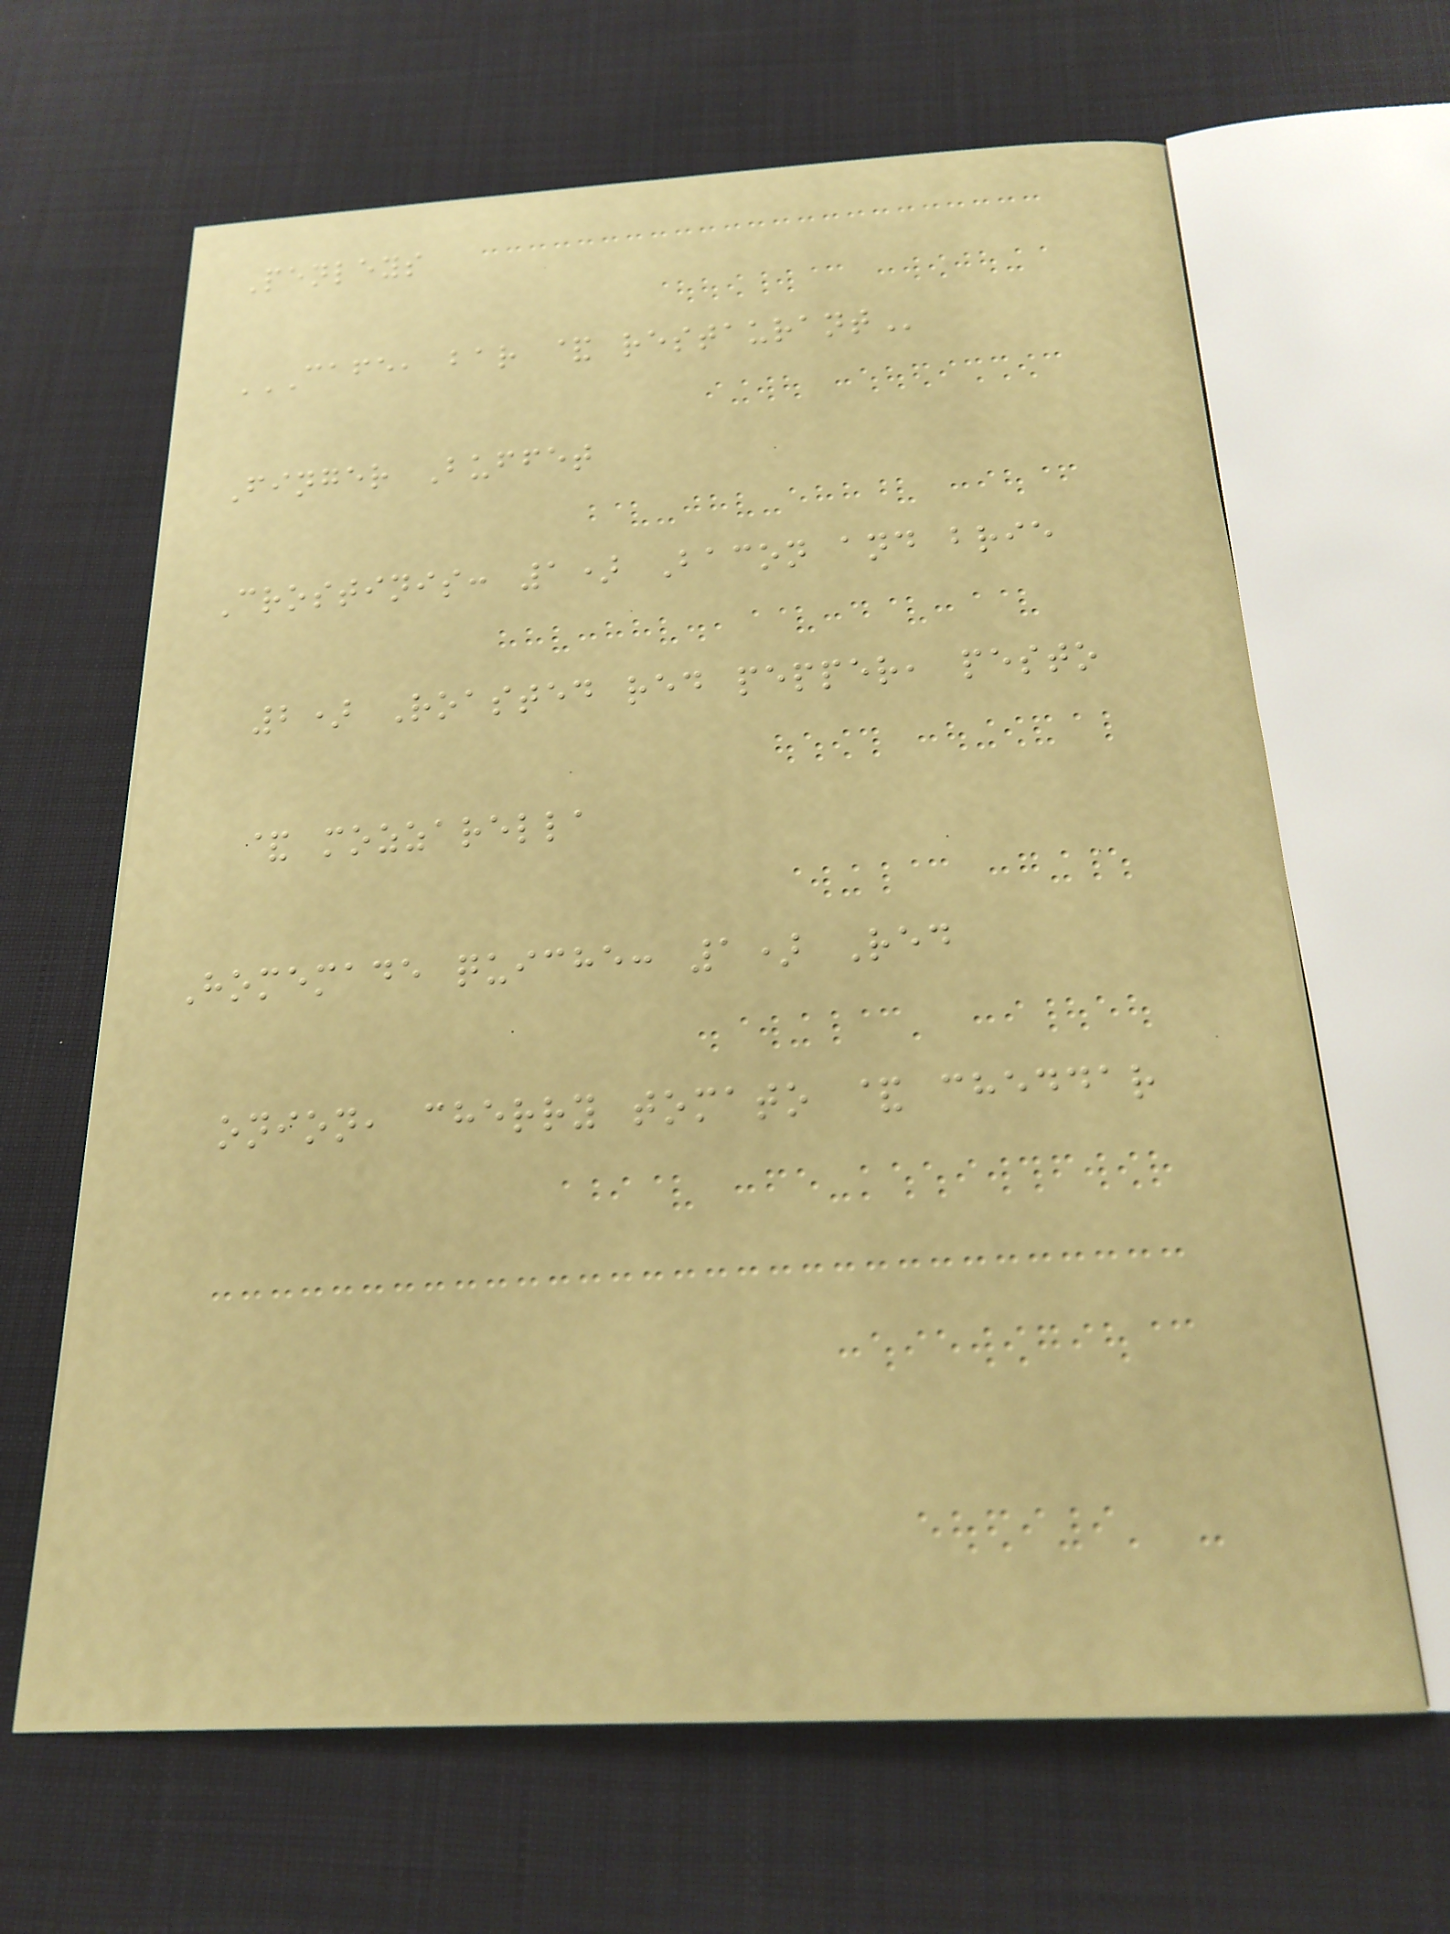Penleys
CAFE, BAR & RESTAURANT
Finger Buffet
Crostinis: 1) Bacon and brie
2) Roasted red pepper, pesto
& mozzarella
Homemade quiche: 1) Red
onion, cherry tomato & cheddar
